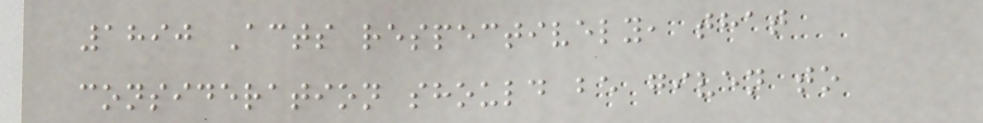1890 Acts respectively, that
consideration should be given to
